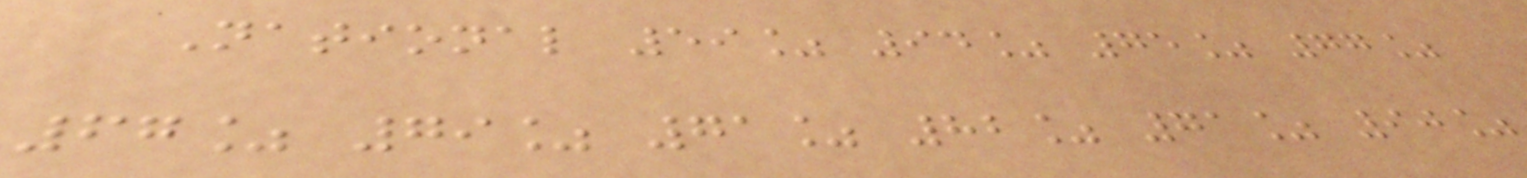National 59% 94% 75% 77%
67% 79% 71% 82% 71% 90%
